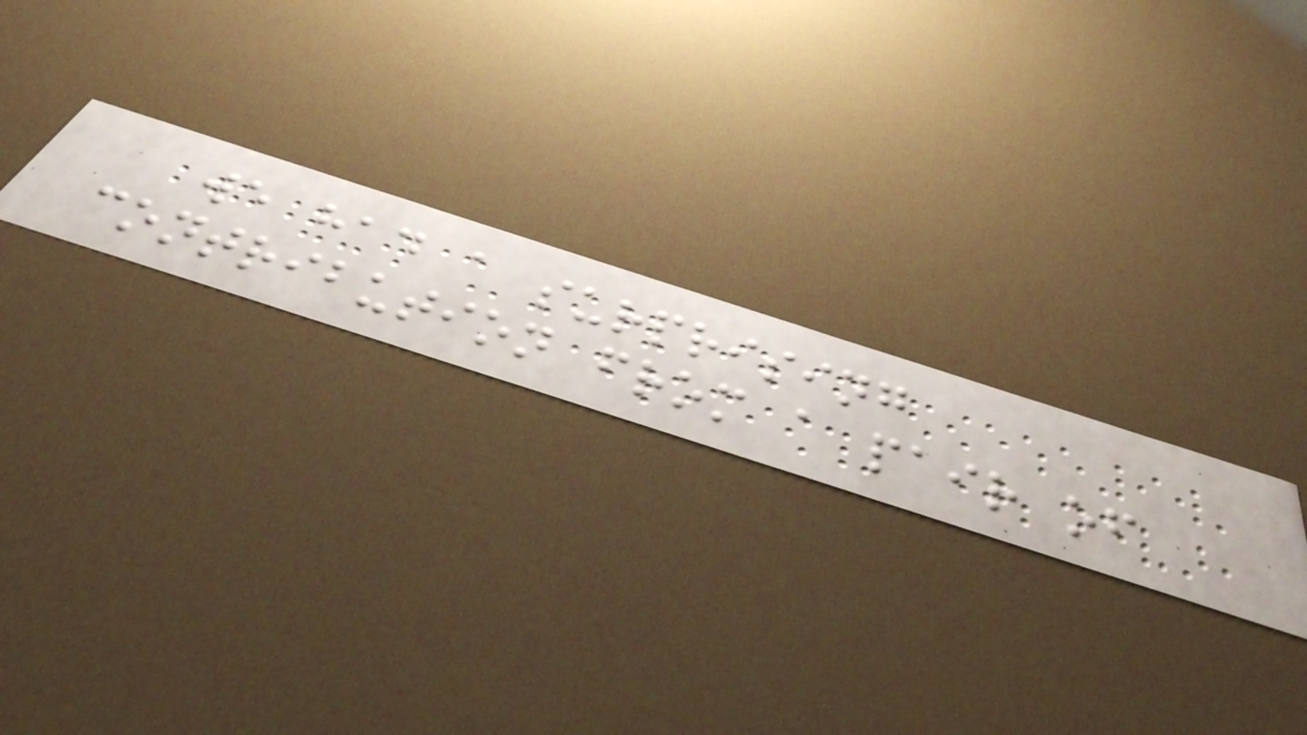we had a surprising
contribution from a pair of
